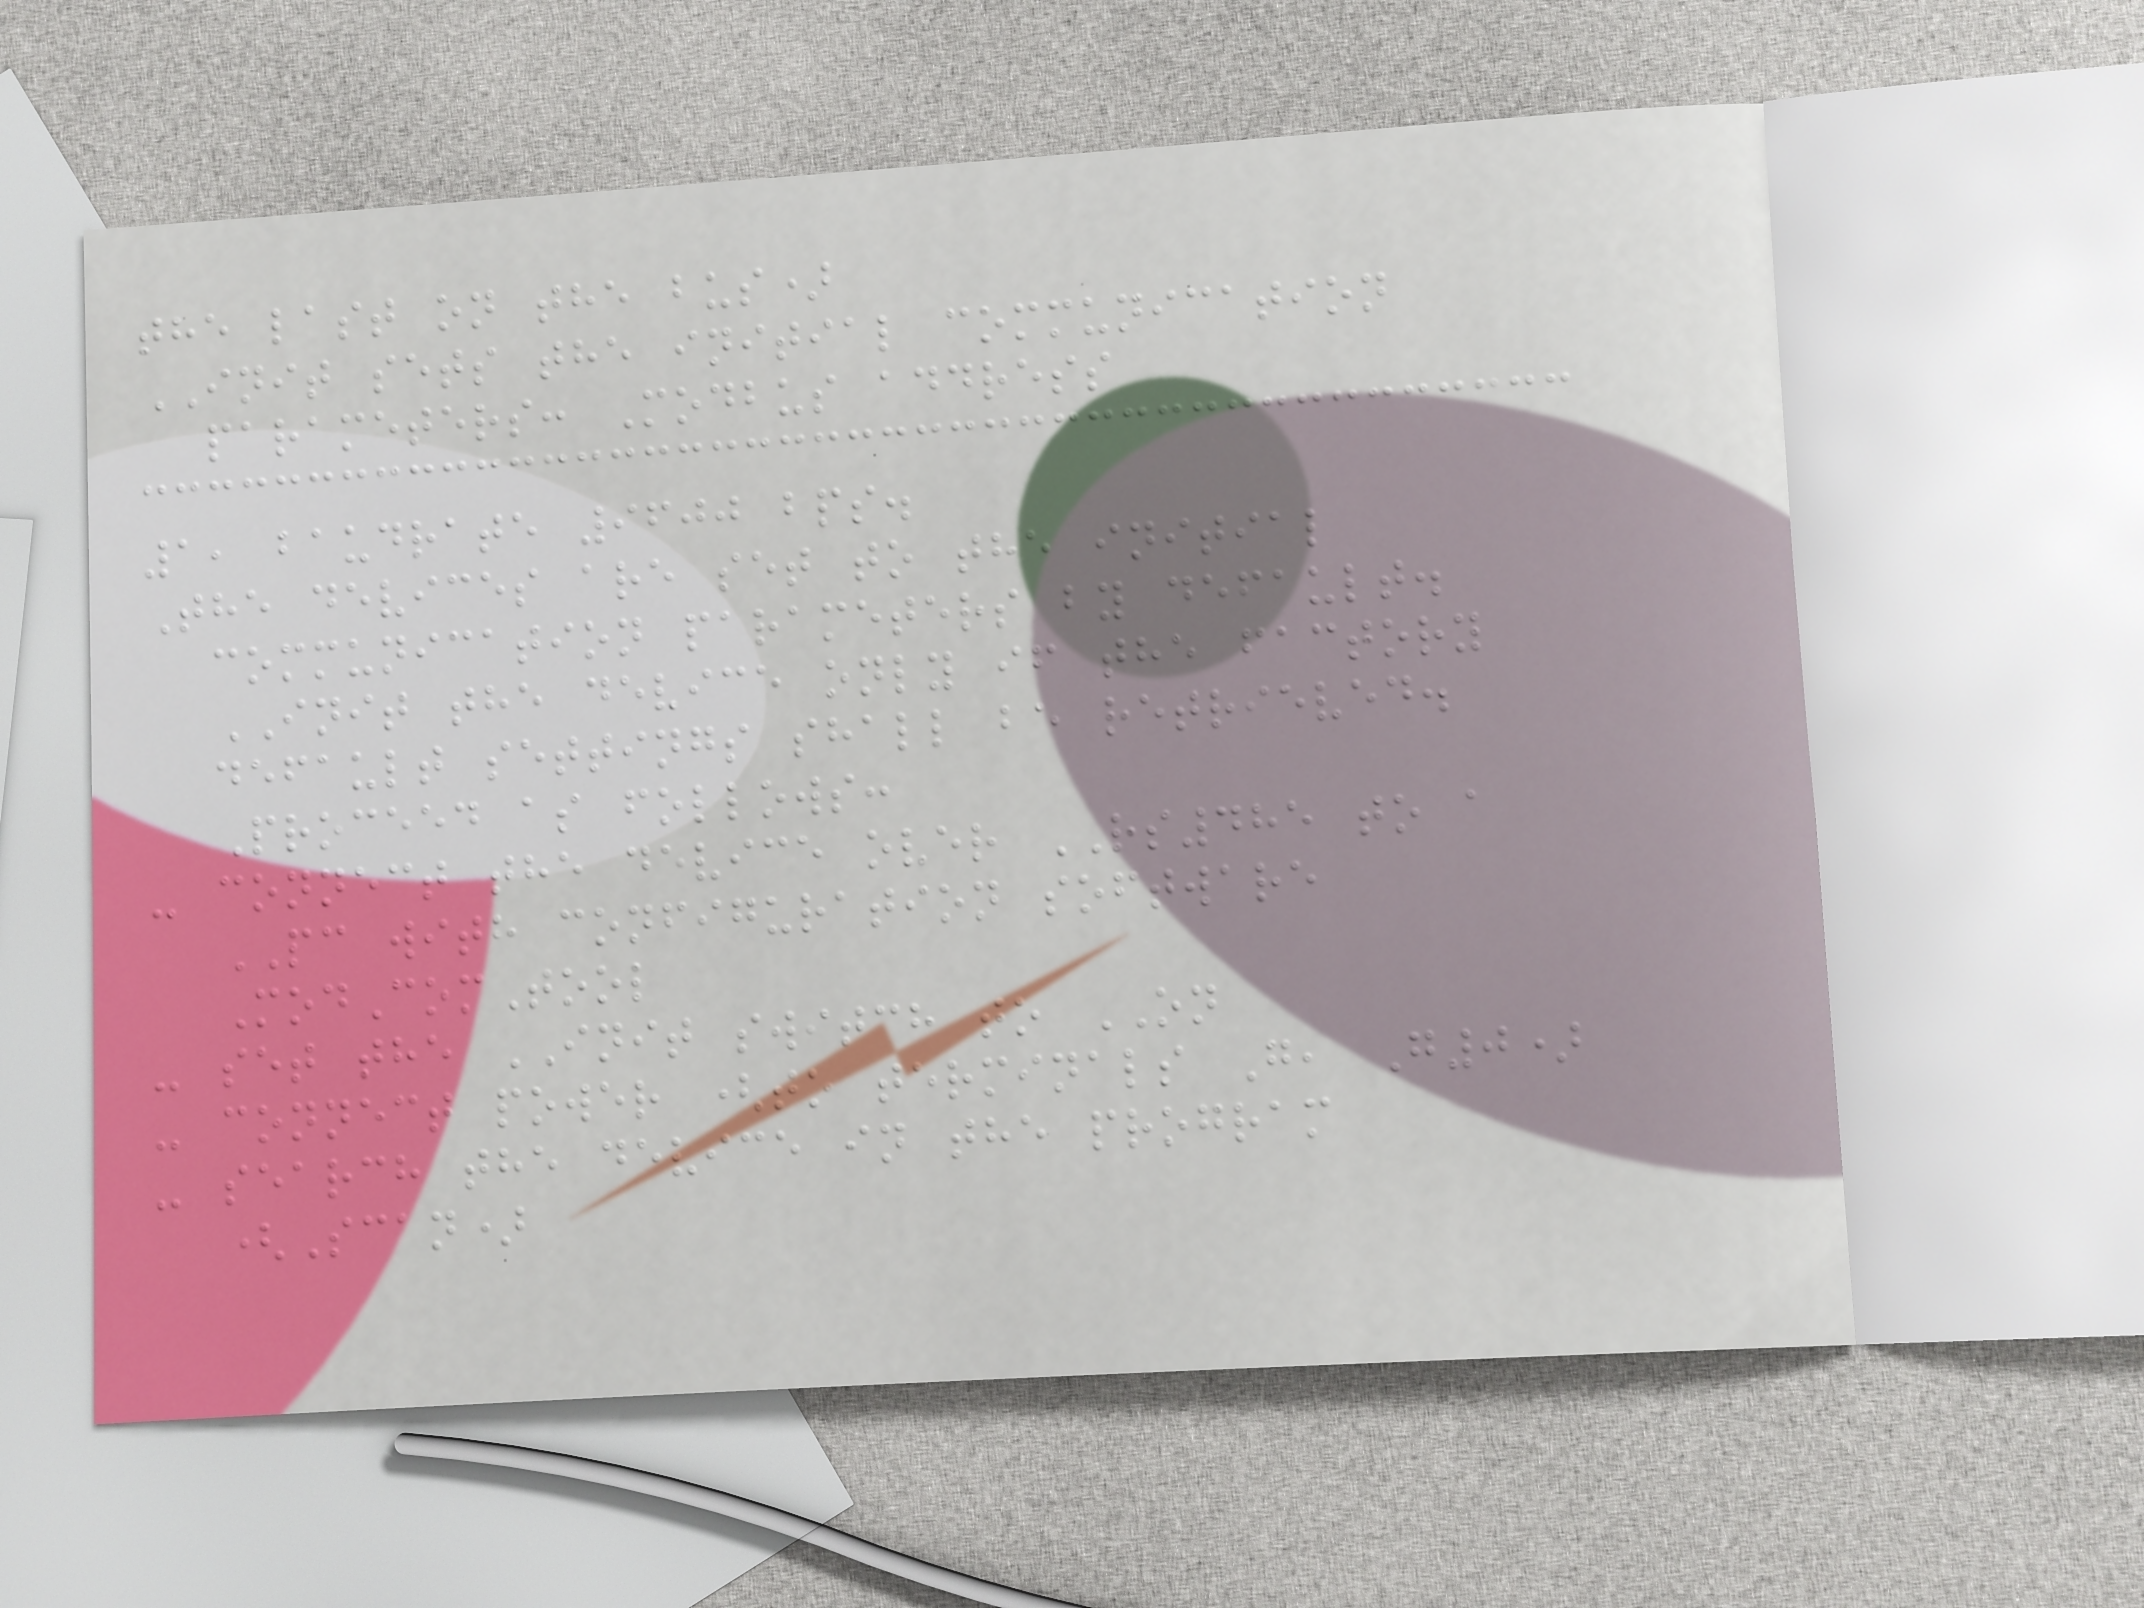the last on the bus)
INIT sets the initial communication
parameters: Modbus address
1, baudrate 9600 bps.
The devices are set to the initial
communication parameters by default.
INIT the device only if the factory
default settings shall be retrieved.
Proceed as follows:
- connect the device over RS485 to a
PC with configuration software
ModComTool
- set the INIT switch to ON
- connect power (to terminals G, G0)
- search the device in the program
(Scan)
